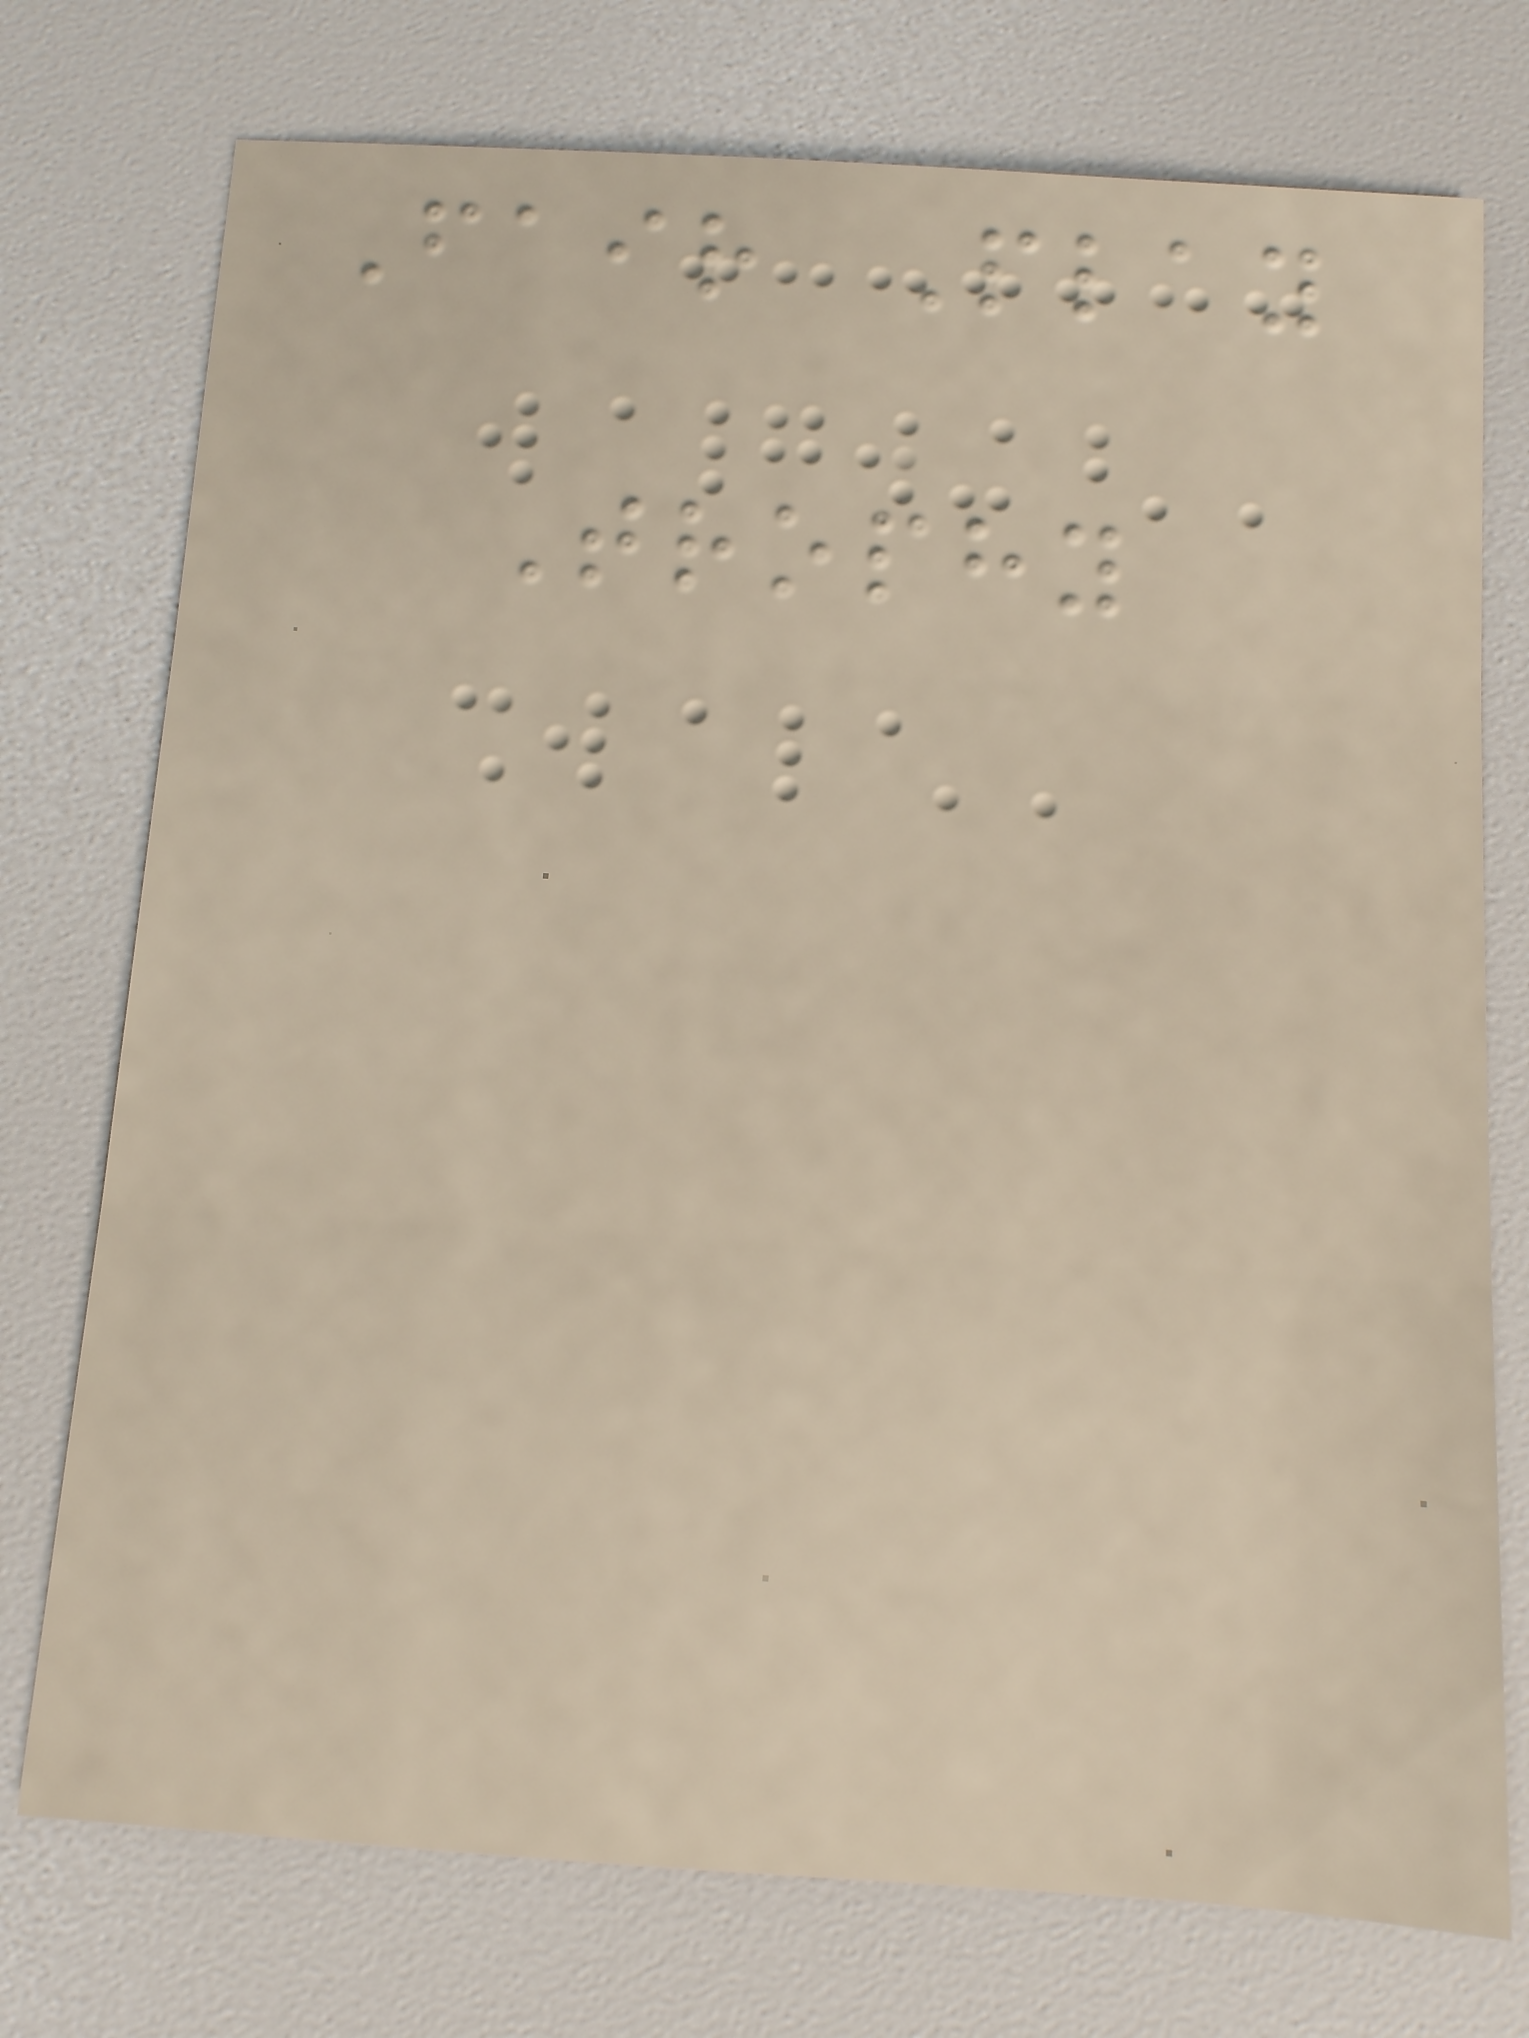Fair Play
Trophy
